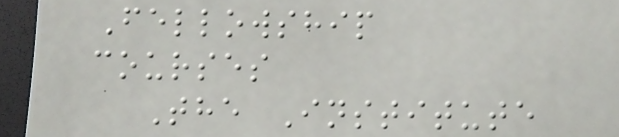Fellowship
courses
The Institute
